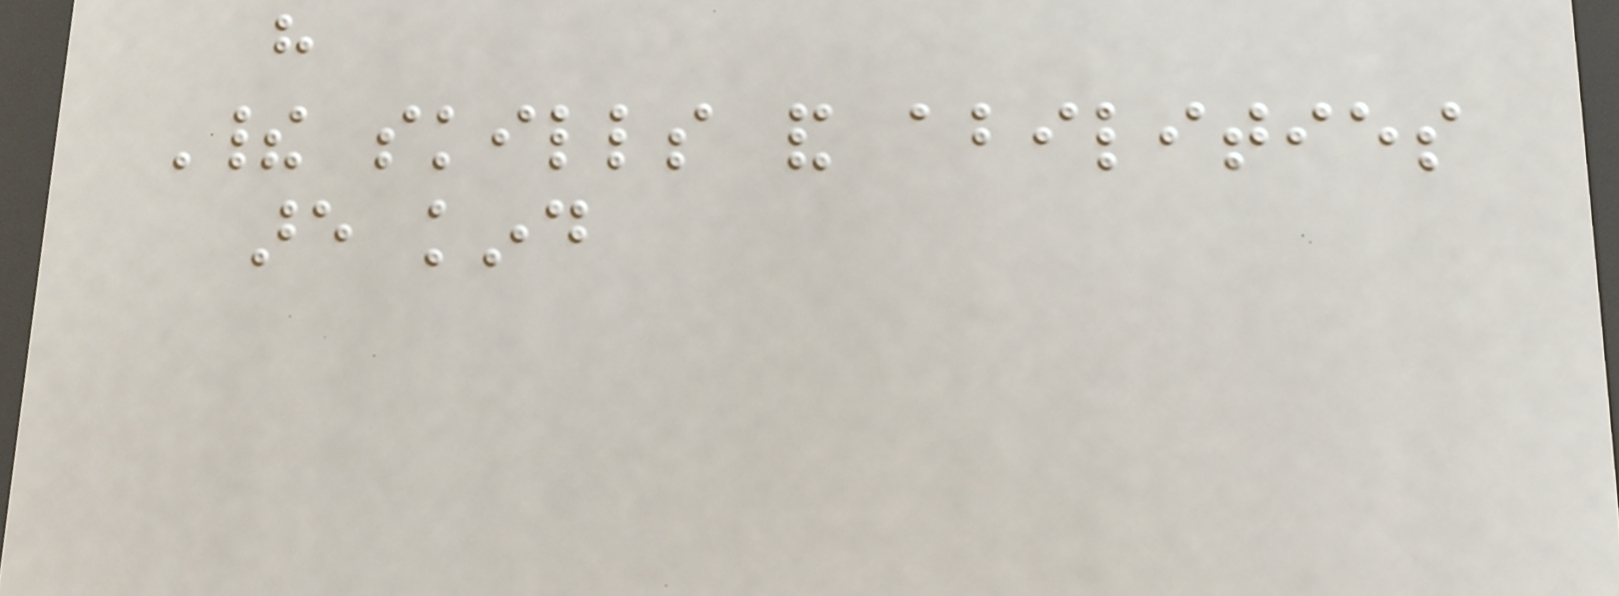have
Their skills and abilities
are kind
